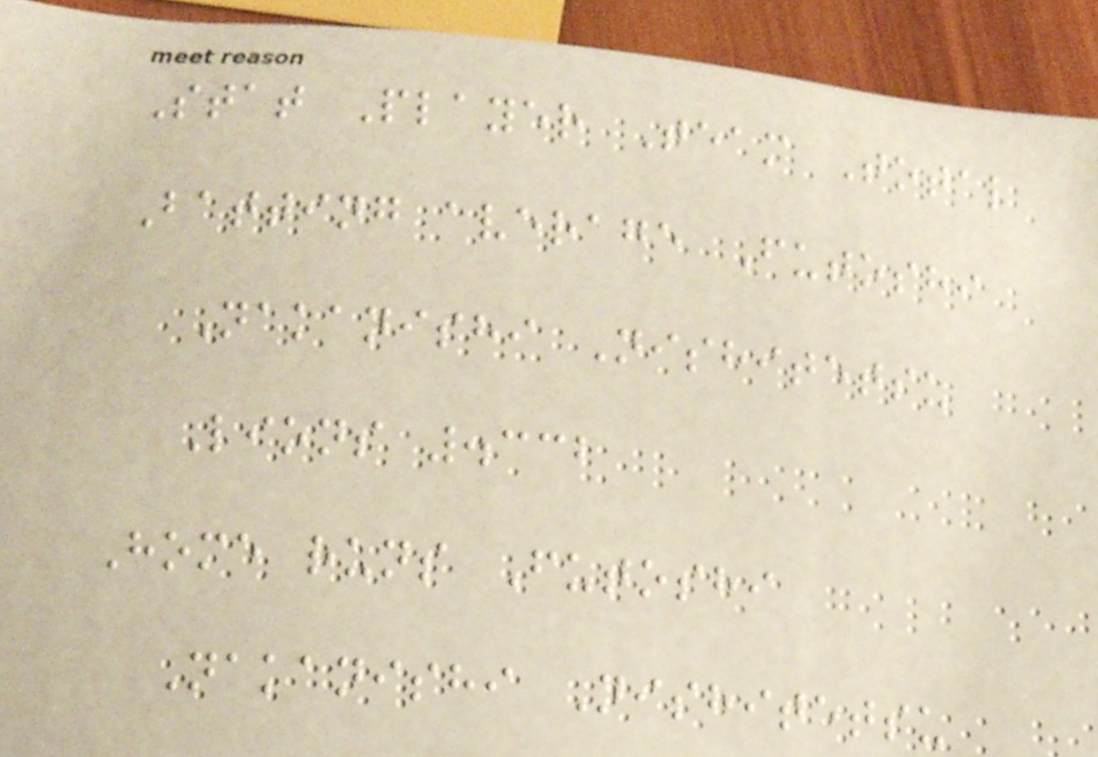Stat Player Team Total
Batting average Futoshi
Nakanishi Nishitetsu
Lions .332
Home runs Futoshi
Nakanishi Nishitetsu
